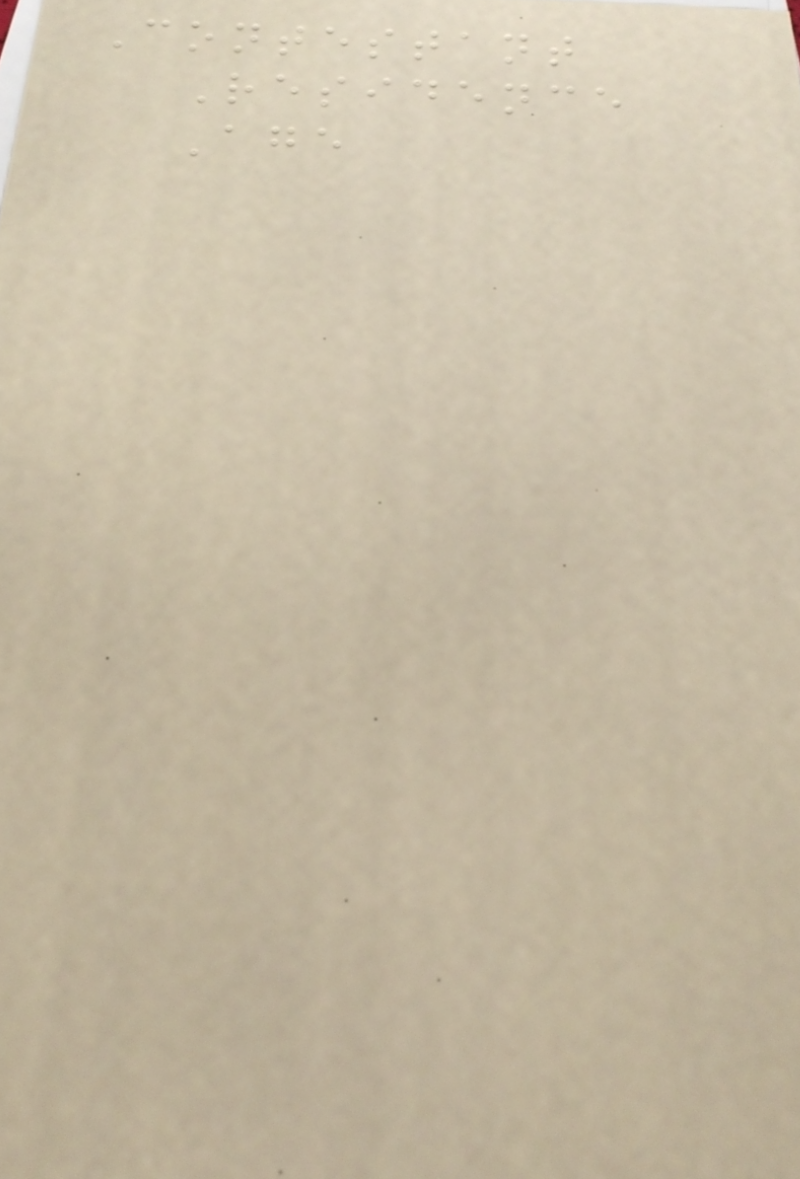Contestant
Residence
Age
